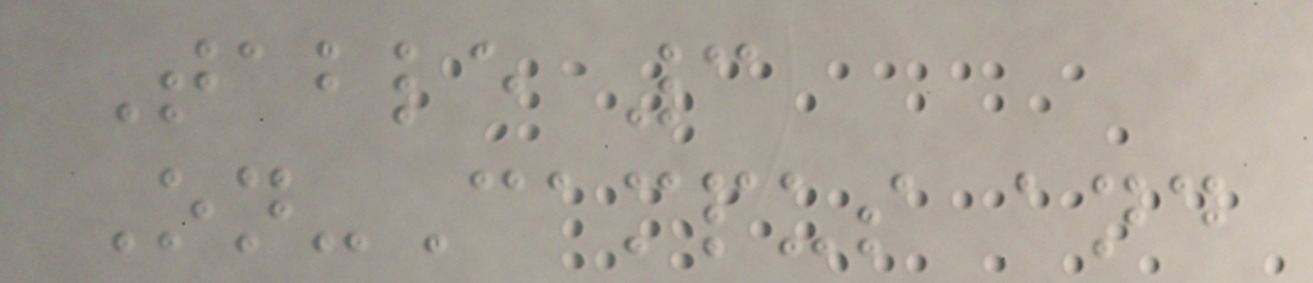Table 3
On-Campus and
